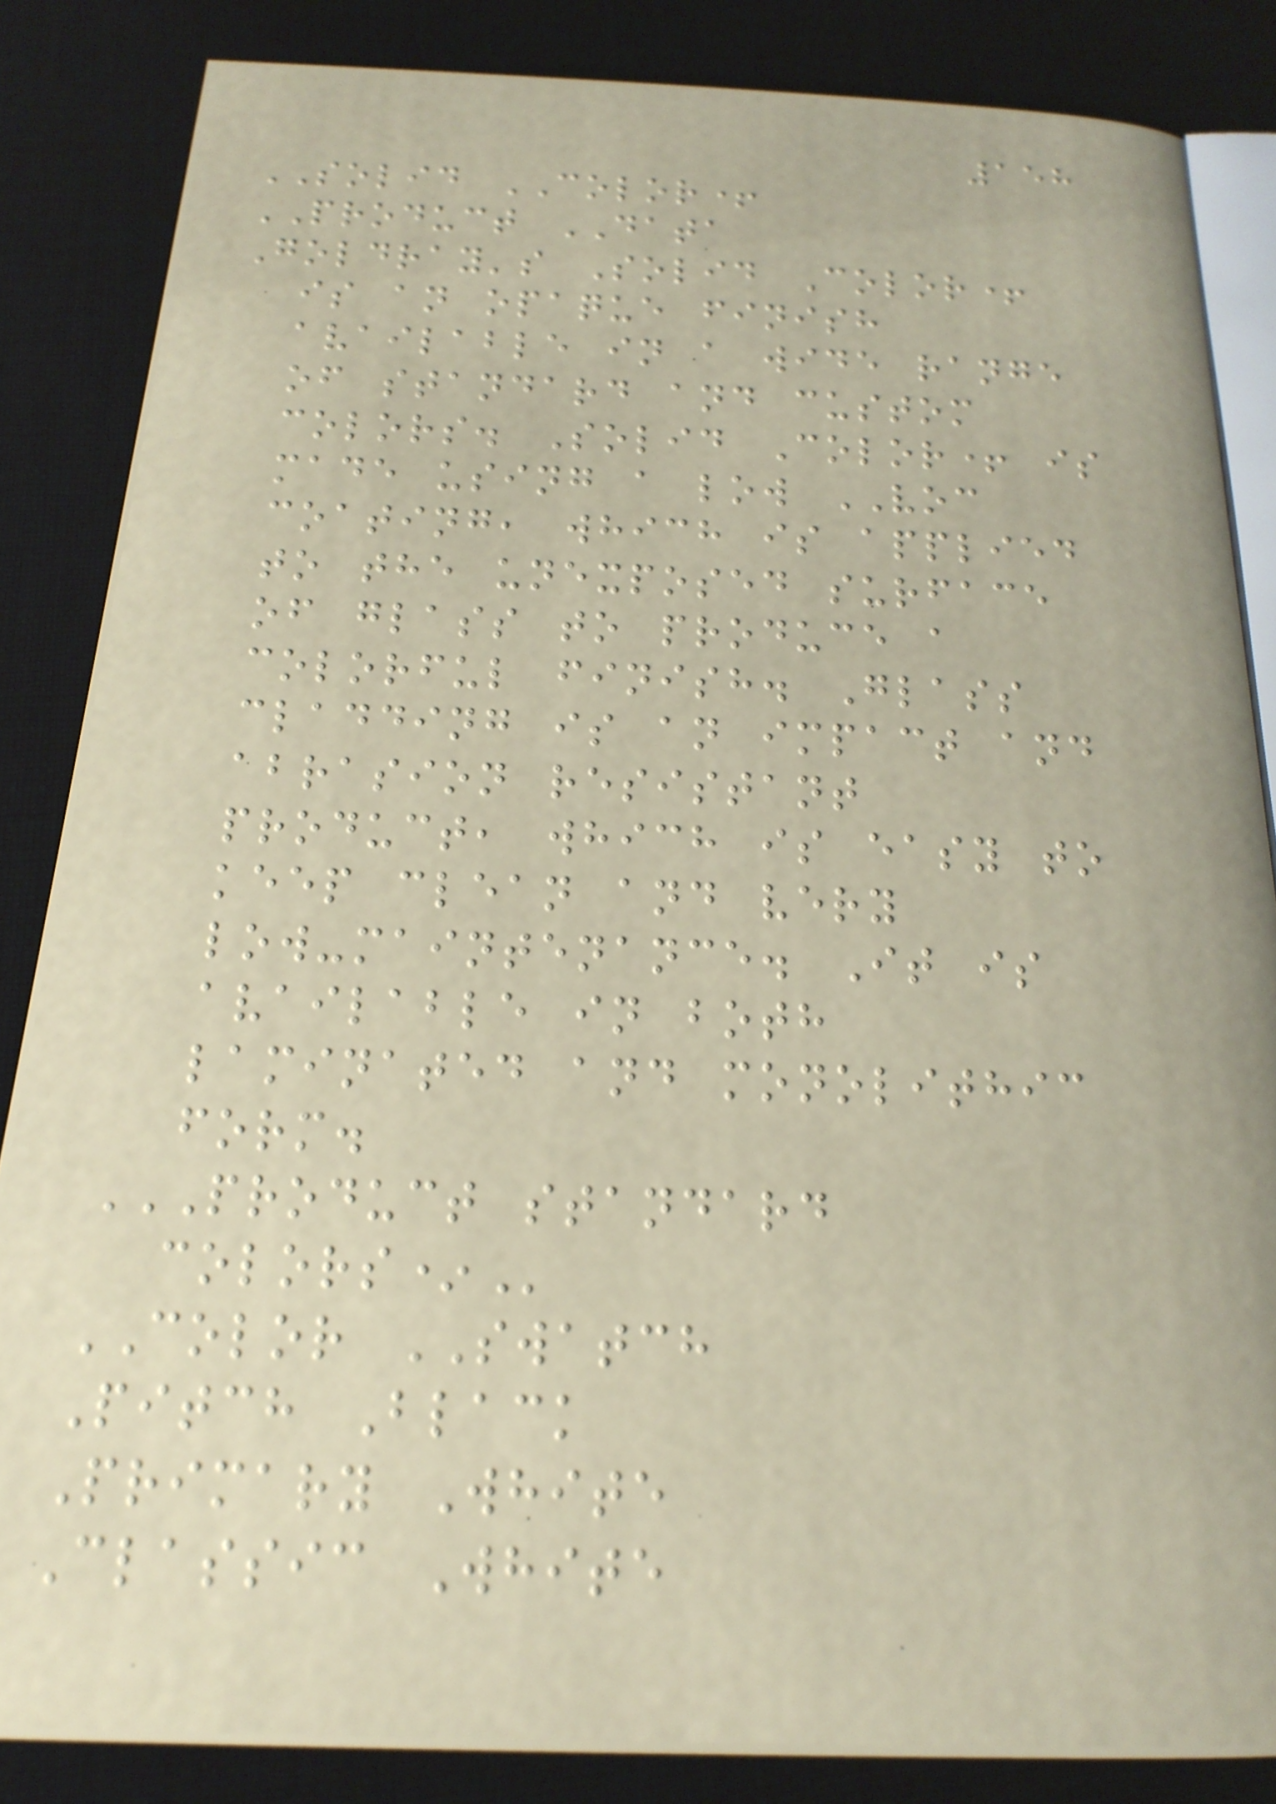158
SOLID COLOR+
PRODUCT DATA
Goldray's Solid Color+
is an opaque finish
available in a wide range
of standard and custom
colors. Solid Color+ is
made using a low VOC
coating, which is applied
to the unexposed surface
of glass to produce a
colorful finish. Glass
cladding is an impact and
abrasion resistant
product, which is easy to
keep clean and very
low-maintenance. It is
available in both
laminated and monolithic
form.
PRODUCT STANDARD
COLORS*
COLOR SWATCH
Pitch Black
Primary White
Classic White
